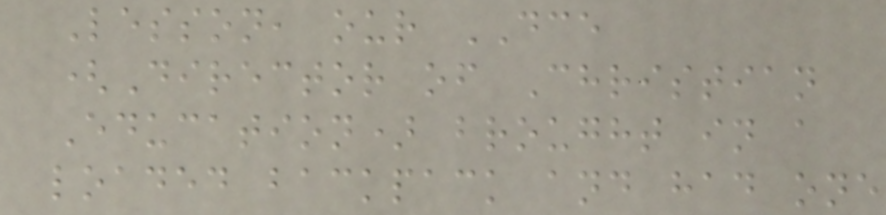Lesson, our DCE
(Director of Christian
Education) brought in a
loaded backpack and had one
